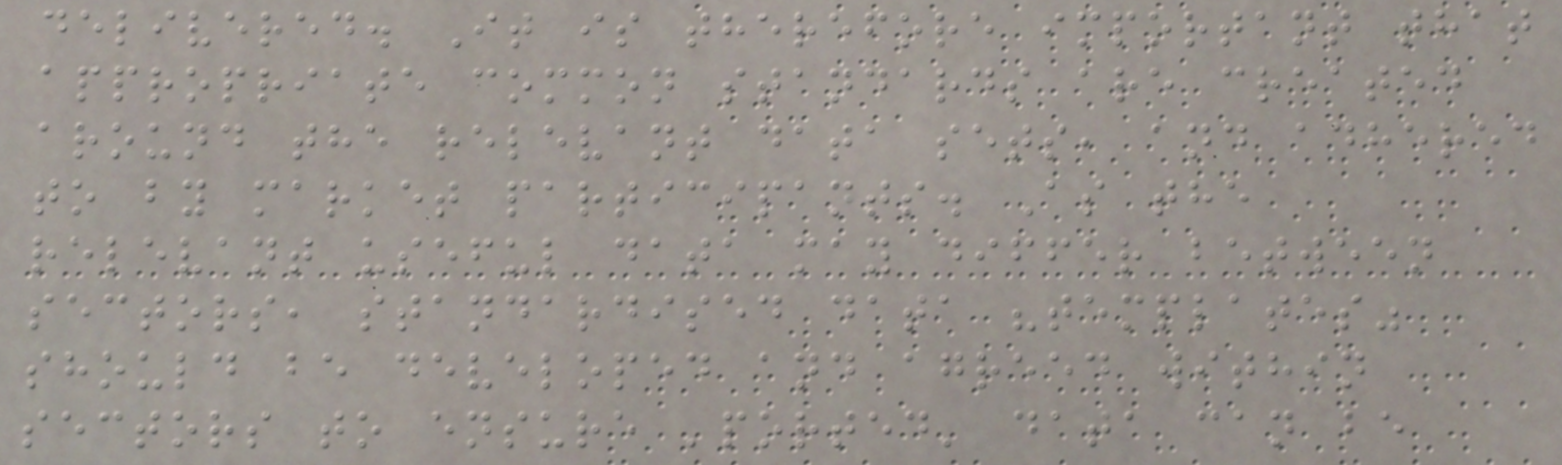delivered. It is therefore important that
appropriate common standards are created
around the relevant data sets, and adhered
to by market participants. As the
relevant useful data may differ between
sectors, standardised data "templates"
should be developed and agreed within
sectors to ensure 'ported' data can be
